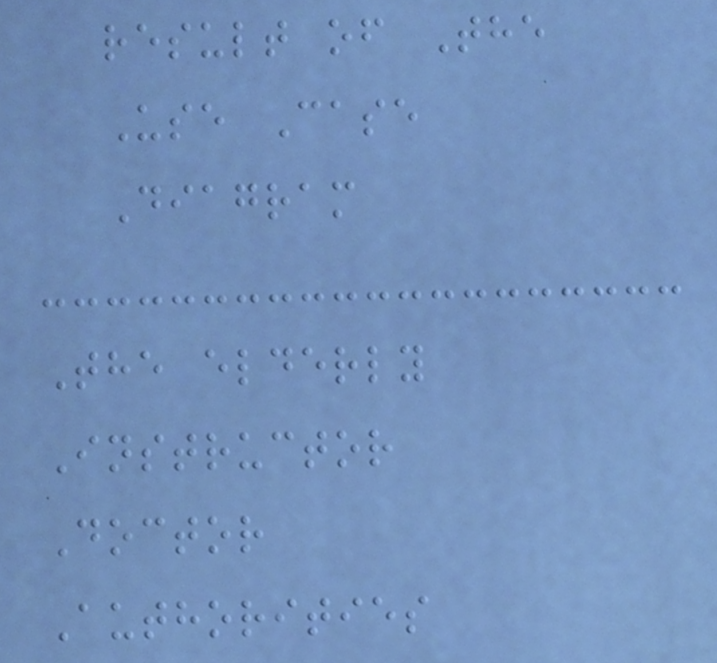result of The
Use Case
Diagram
The elderly
Instructor
Doctor
Authorities
